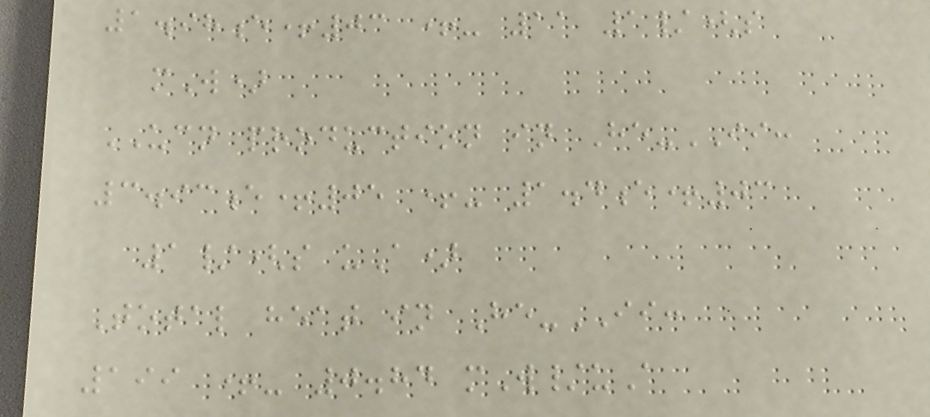1.98e+03 +- 11 1/(s
mW)
UCN production in He-II:
3.93e+05 +- 1.4e+03
1/(s uA)
Total heat in He-II:
199 +- 0.84 mW/uA
